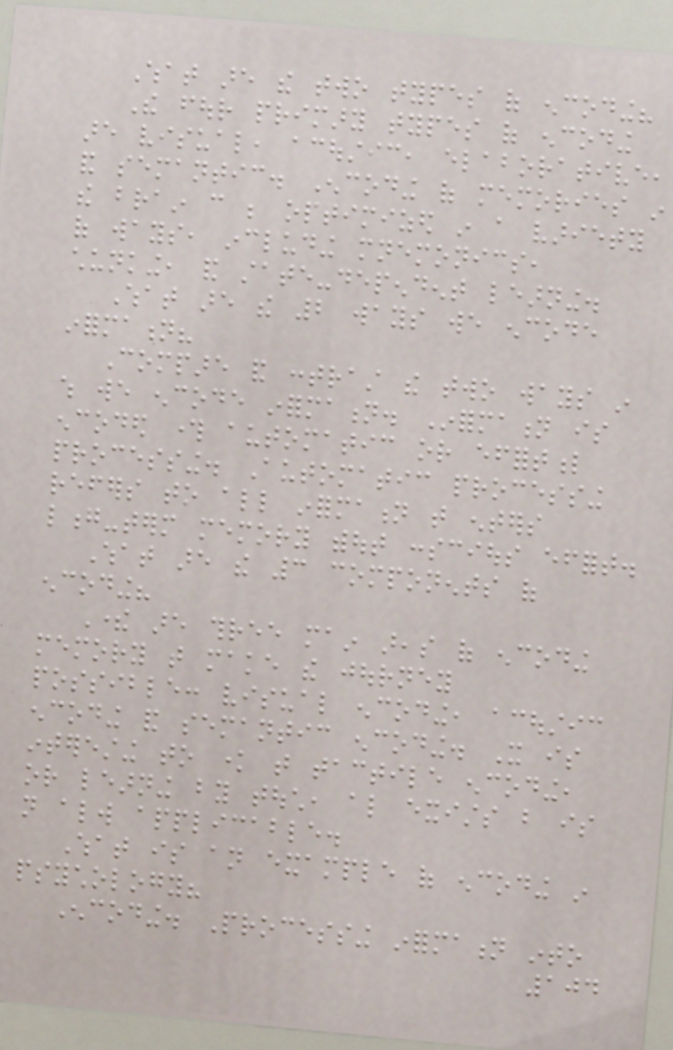What are the two types of encoding?
The four primary types of encoding
are visual, acoustic, elaborative,
and semantic. Encoding of memories in
the brain can be optimized in a variety
of ways, including mnemonics,
chunking, and state-dependent learning.
What are the 2 ways we encode
information?
Compare and contrast the two ways in
which we encode information. Information is
encoded through automatic or effortful
processing. Automatic processing
refers to all information that enters
long-term memory without conscious effort.
What are the 3 components of
encoding?
There are three main areas of encoding
memory that make the journey
possible: visual encoding, acoustic
encoding and semantic encoding. It is
interesting to know that tactile encoding,
or learning by touch, also exists but is
not always applicable.
What is an example of encoding in
psychology?
Encoding. Processing information into
104
